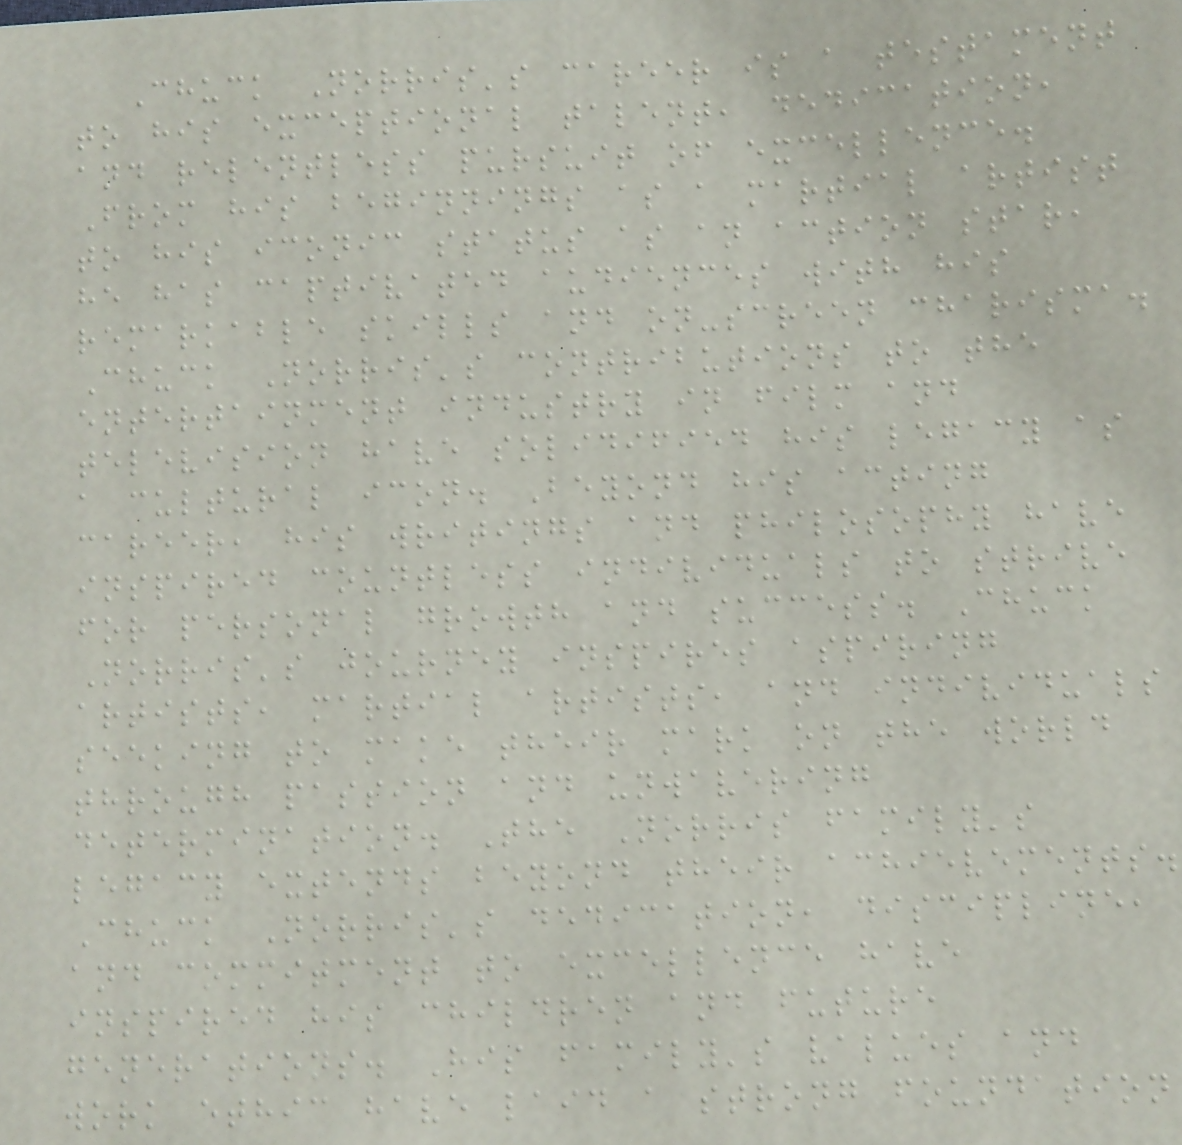Chuck Norris's career is a testament
to his exceptional talent, dedication,
and relentless pursuit of excellence.
From his beginnings as a martial artist
to his iconic status as an action star,
he has captivated audiences with his
remarkable skills and on-screen charisma.
Chuck Norris's contributions to the
entertainment industry in film and
television have solidified his legacy as
a cultural icon. Beyond his acting
career, his writings and philosophy have
inspired countless individuals to strive
for personal growth and success. Chuck
Norris's journey inspires aspiring
artists, martial artists, and individuals
seeking to make their mark on the world
through passion and unwavering
determination. The Norris family's
legacy extends beyond their achievements.
Chuck Norris's dedication, discipline,
and commitment to excellence have
inspired his children and future
generations. His family's values and
work ethic have laid a strong foundation
